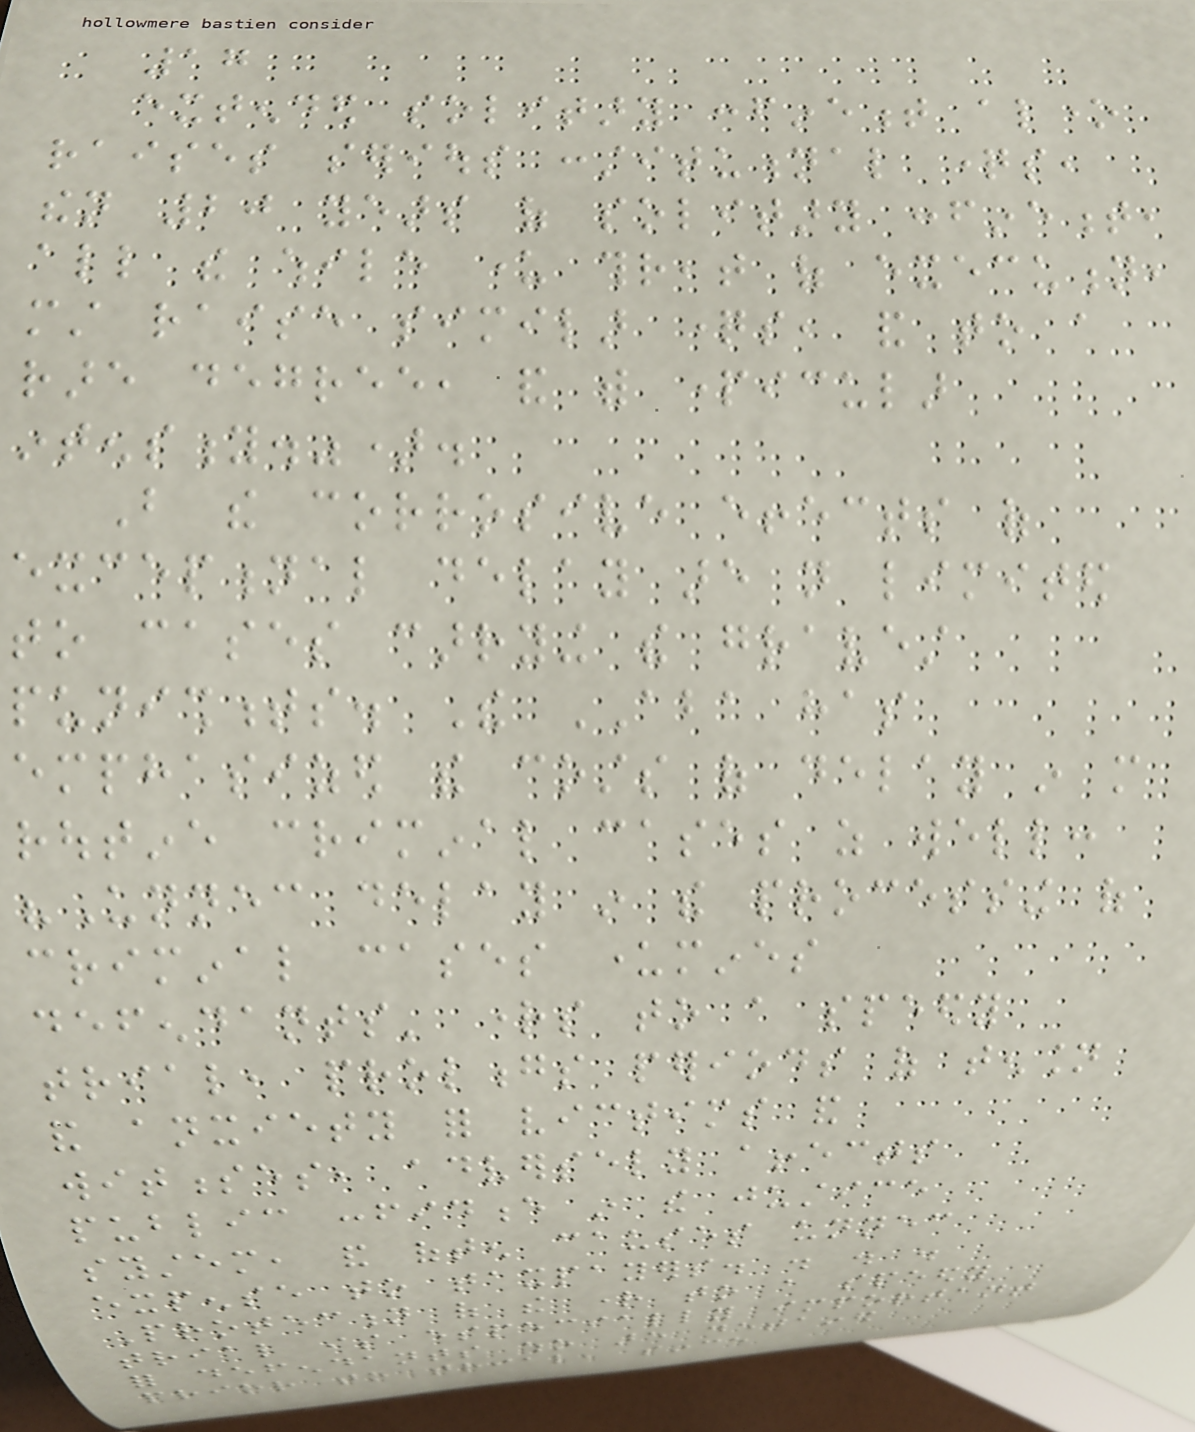17
extended solitary confinement alone
raises serious constitutional questions,
then 20 years of solitary confinement,
all the while under threat of execution,
must raise similar questions, and to a
rare degree, and with particular
intensity.").
But the corrosive effects of
exceptional delay are not limited
to cases carrying the gravest
punishments. The ABA has
emphasized the costs of delay in more
routine criminal cases as well:
"Unnecessary delay in the processing of
criminal cases undermines
defendants' rights to a speedy
trial, prolongs periods of tension
and anxiety for victims and
witnesses, adversely affects
public confidence in the justice
system, and often causes unnecessary
expense to taxpayers. . . .
Protection of the right to a speedy
trial is especially important
for defendants who are detained
prior to trial, since
